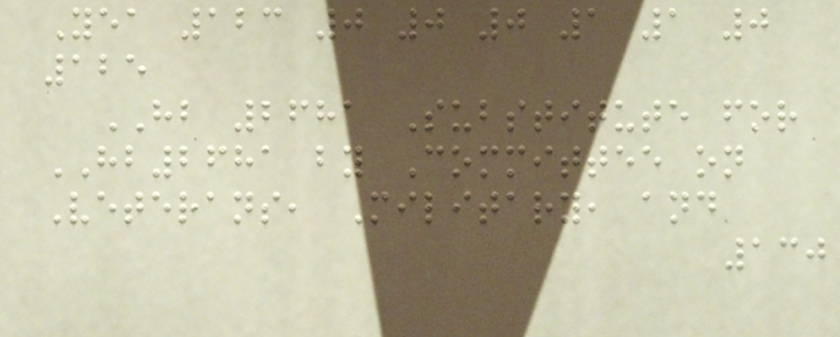Yea 123 0 0 0 1 1 0
125
HB 2681 Substitute for
HB2681 by Committee on
Veterans, Military, and
130
